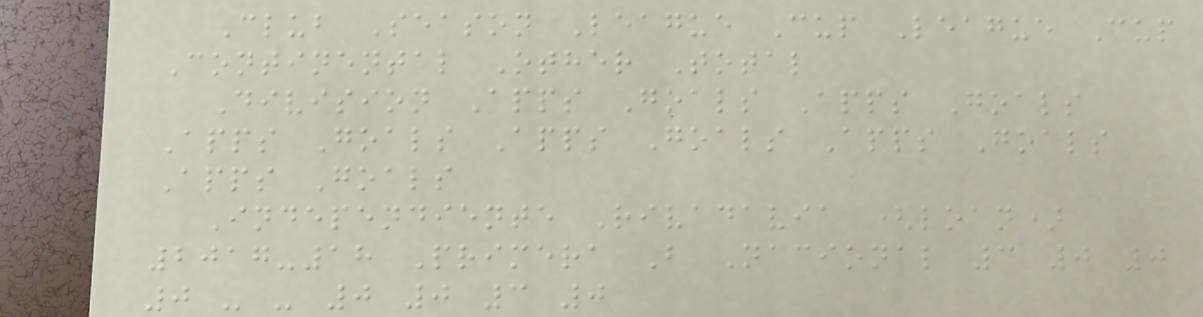Club Season League Cup League Cup
Continental Other Total
Division Apps Goals Apps Goals
Apps Goals Apps Goals Apps Goals
Apps Goals
Independiente Rivadavia (loan)
2017-18 Primera B Nacional 3 0 0
0 - - 0 0 3 0
